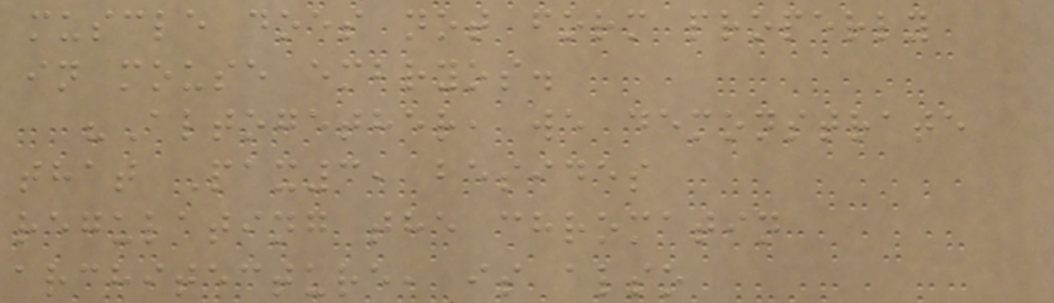muscle does not form properly
in mouse embryos.
"Altogether, we demonstrate
that Pax3, besides
regulating the chromatin
architecture, is also
